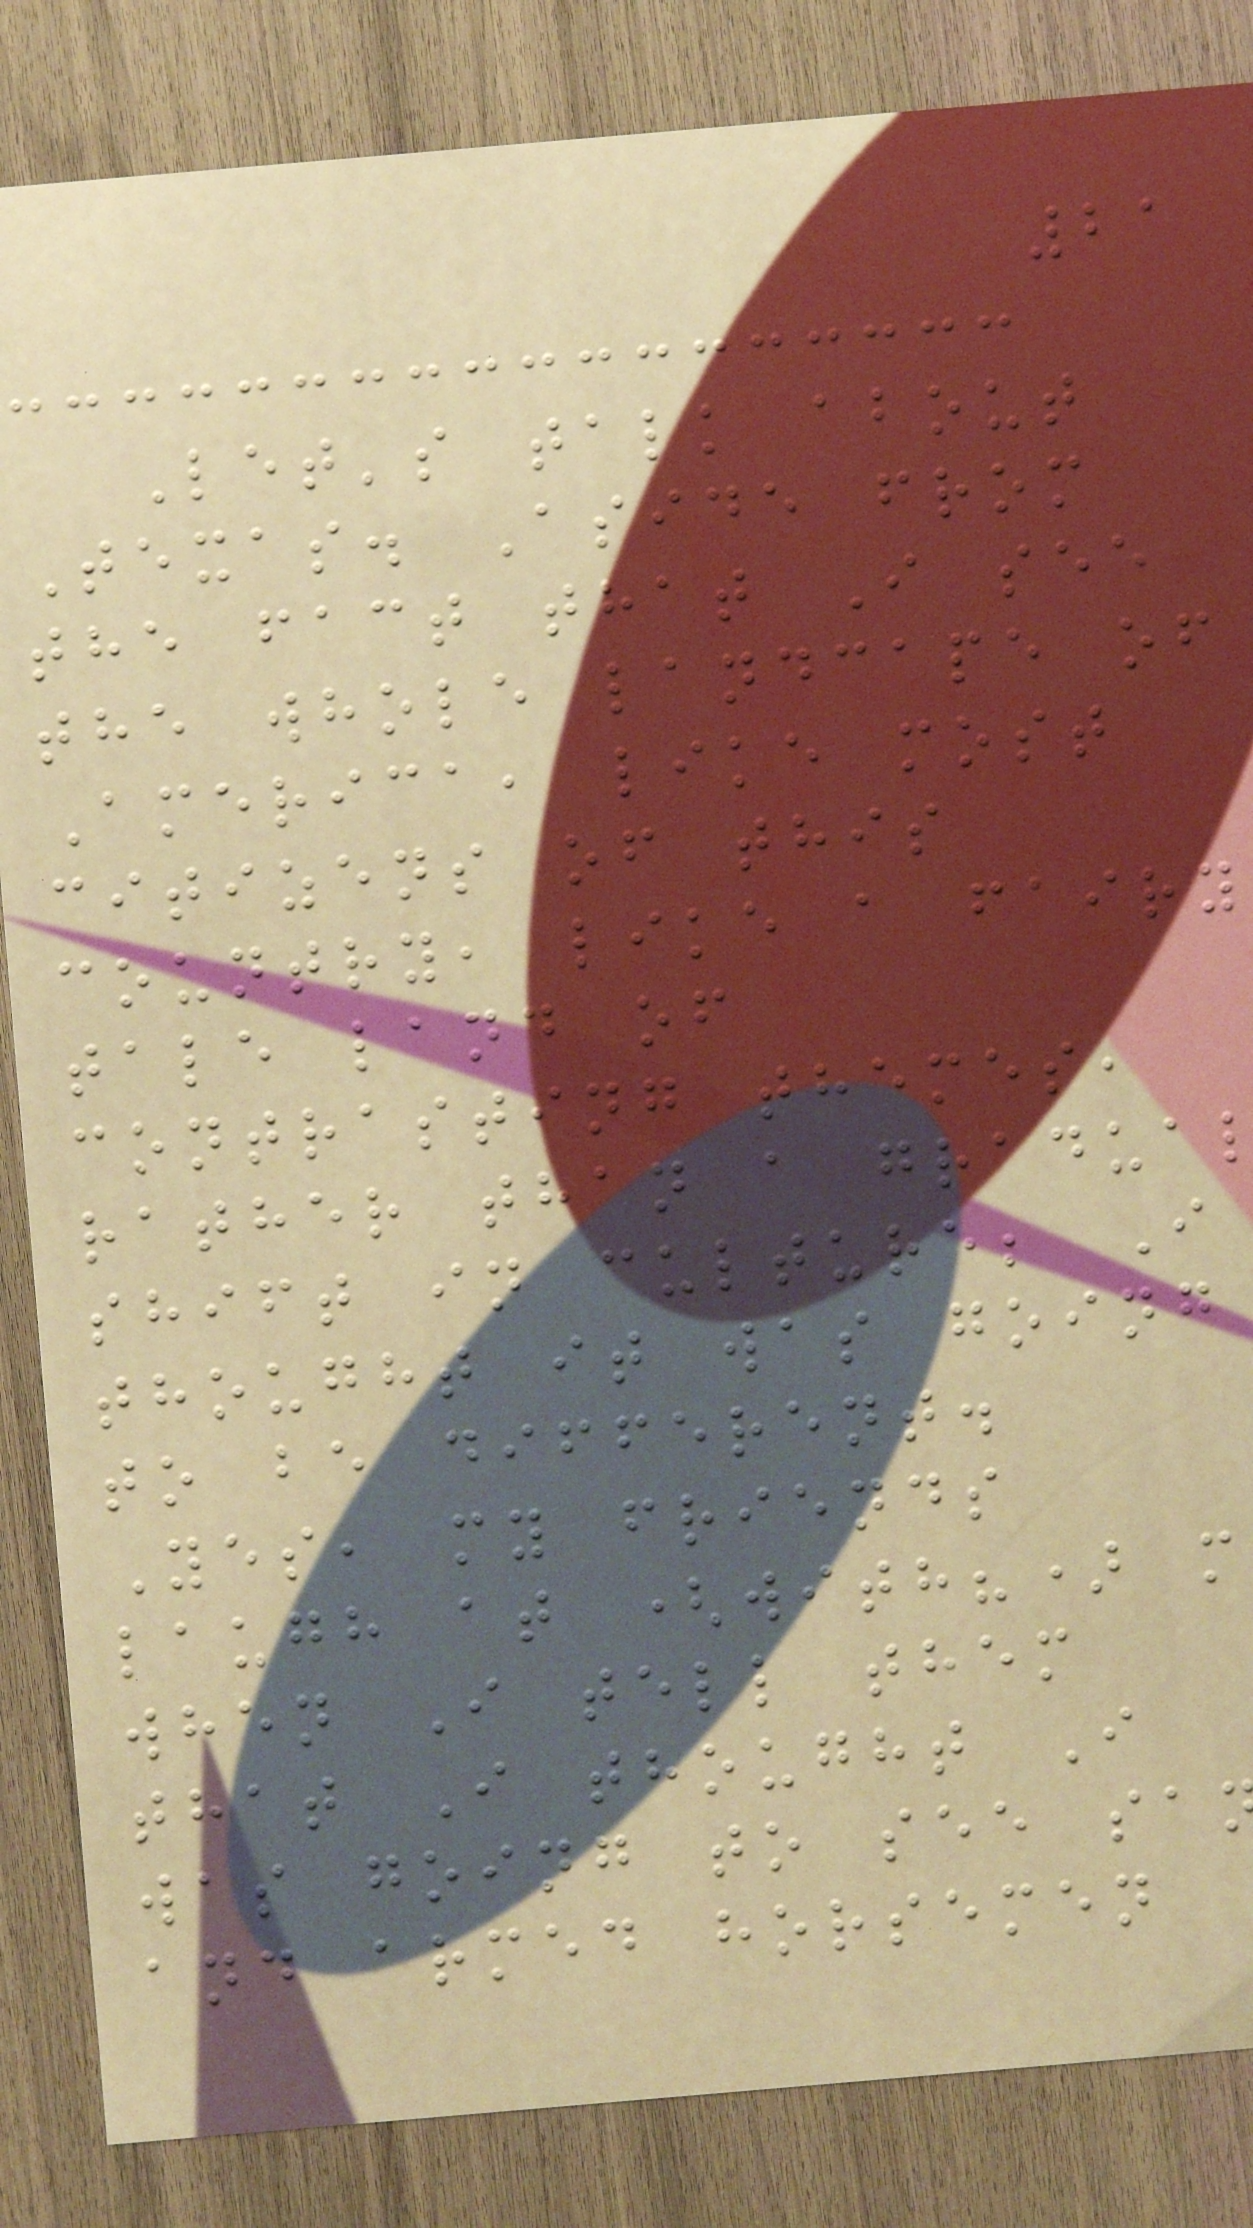21
Let's talk about
Texas. Aside from
the fact that I see
the whole landcape of
America, like most
citizens of this
country, like a fairy
tale land of
contrasting themes,
rather than a gradua
shift in culture; I
thought it was going
to be different.
Yes, my friends
laugh at (with?) m
when I tell them
that I thought I
was going to see sa
and armed horsemen
